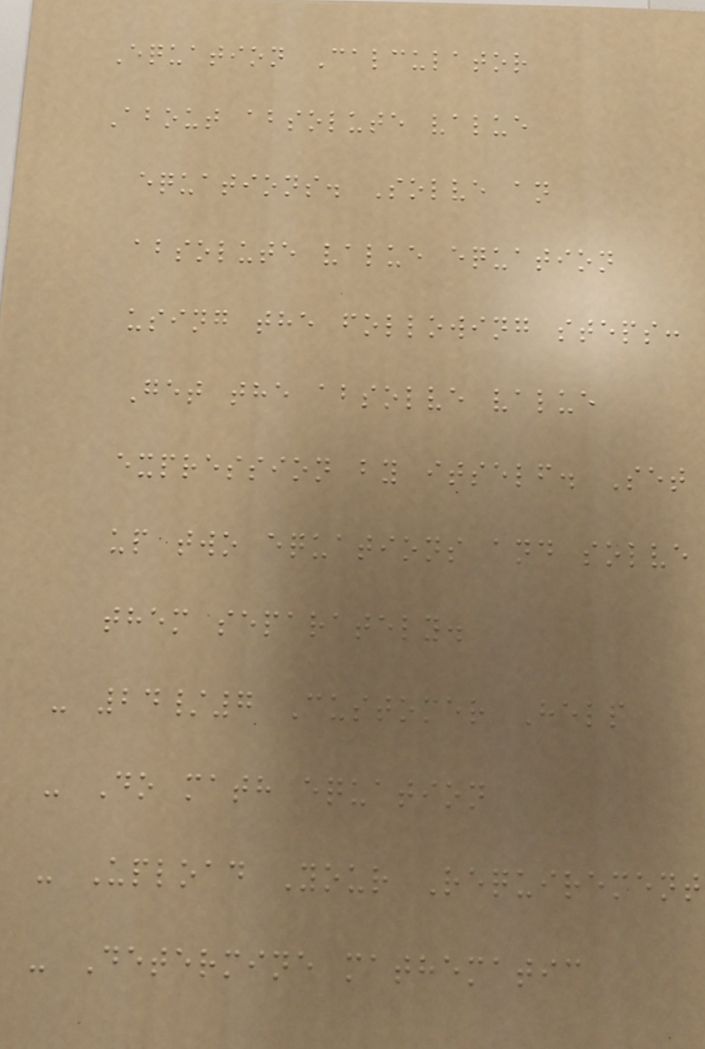Equation Calculator
About absolute value
equations. Solve an
absolute value equation
using the following steps:
Get the absolve value
expression by itself. Set
up two equations and solve
them separately.
- 24/7 Customer Help
- Do math equation
- Upload Your Requirement
- Determine mathematic
